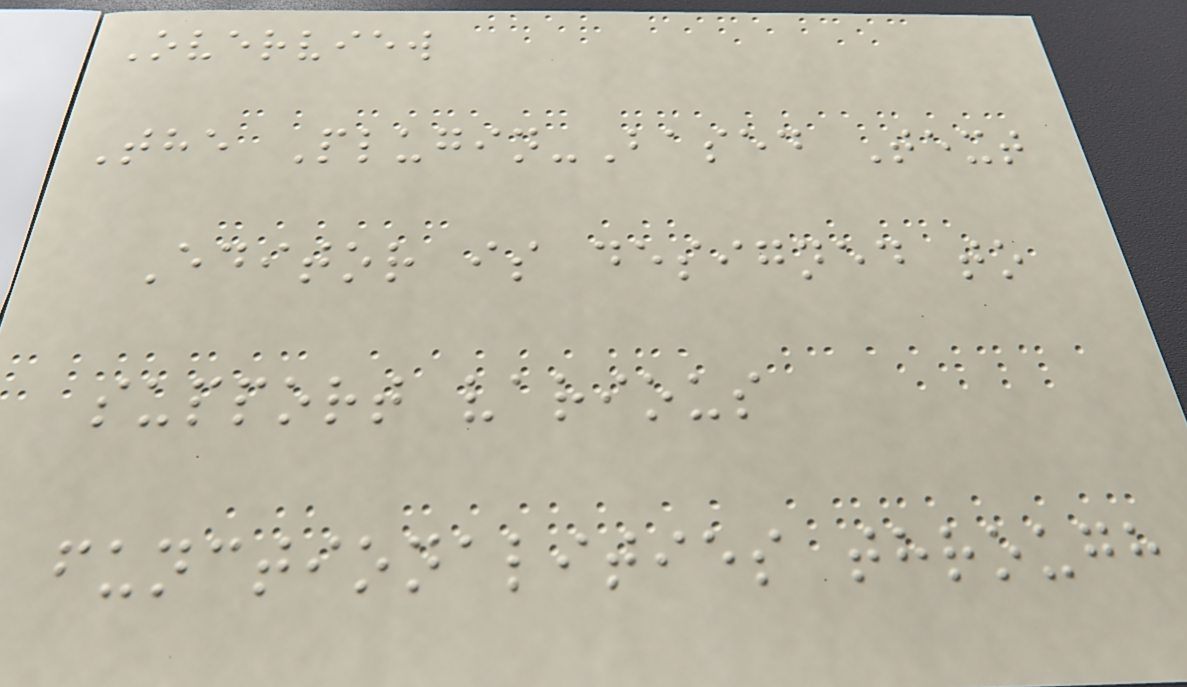Overview
The Plugin-Based Text
Editor is designed to
support various
functionalities through
